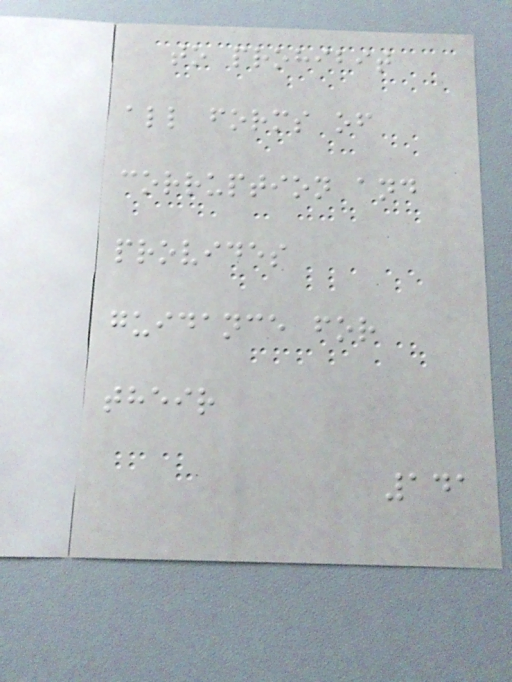to prohibit
all forms of
corruption and
provides
guidance for
their
141
